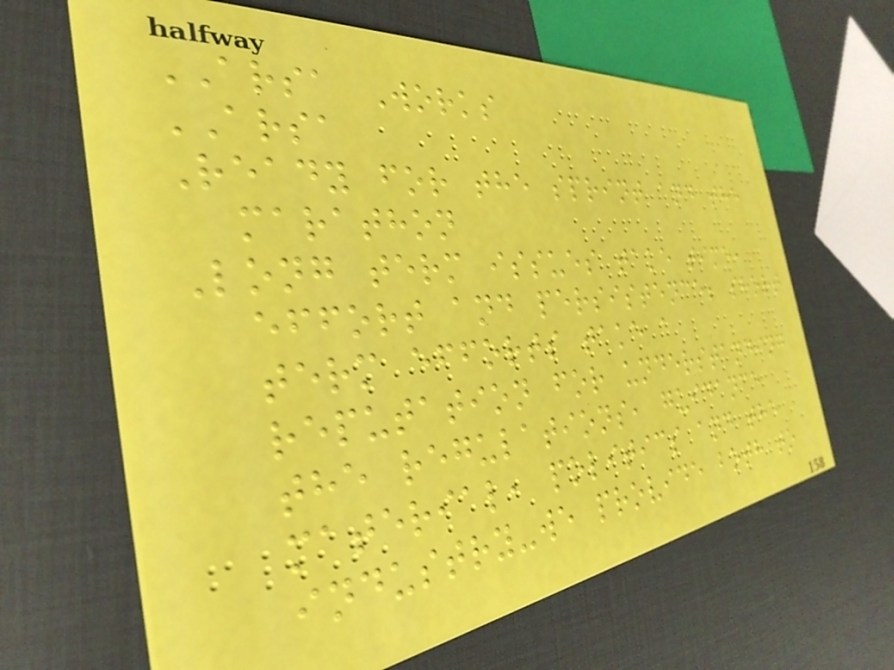ARSA Works
ARSA
Ready for the sprint and the
marathon
Long term issues take time,
effort and persistence; short
term efforts take a
reputation for understanding
the regulations, guidance
material, politics and the
industry-we provide both to
